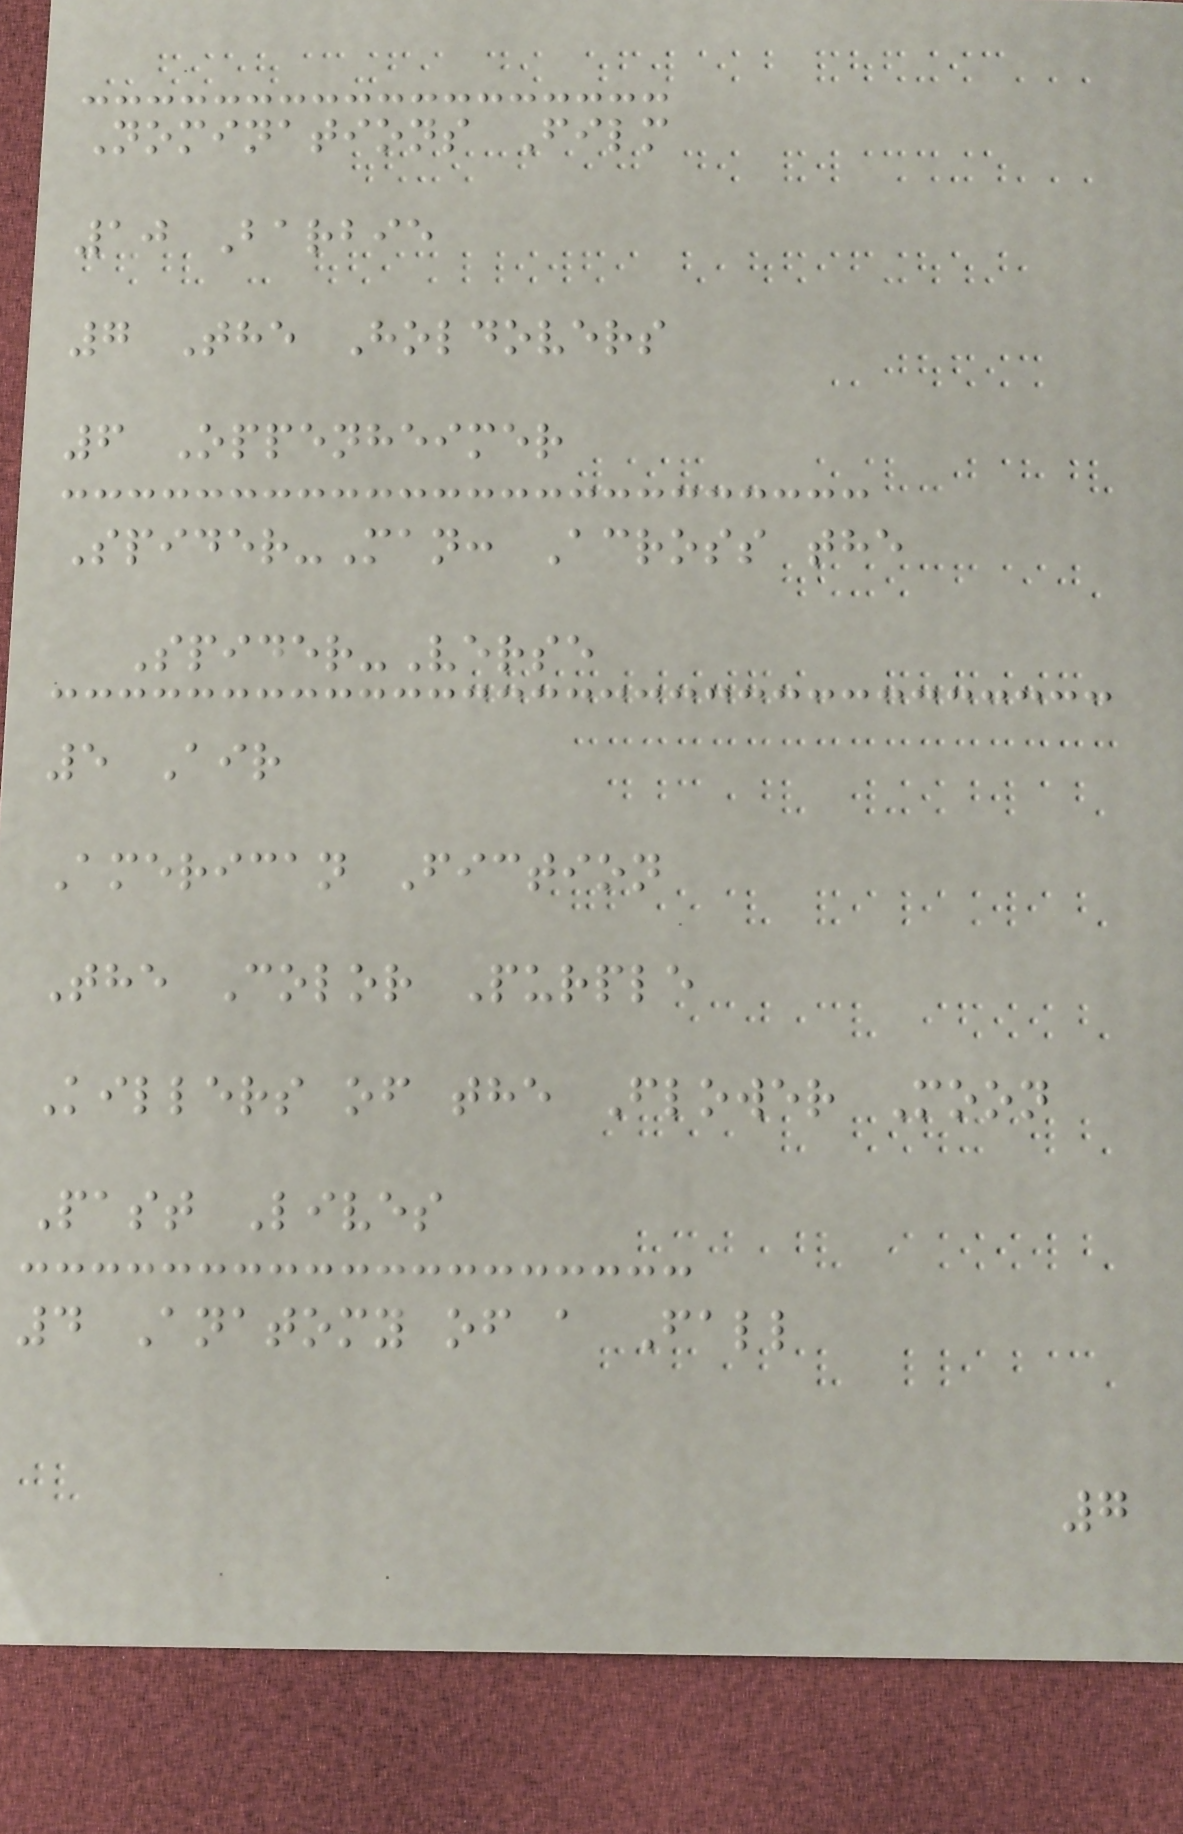Nominations Film
10 Barbie
7 The Holdovers
6 Oppenheimer
Spider-Man: Across the
Spider-Verse
5 Air
American Fiction
The Color Purple
Killers of the Flower Moon
Past Lives
4 Anatomy of a Fall
7
